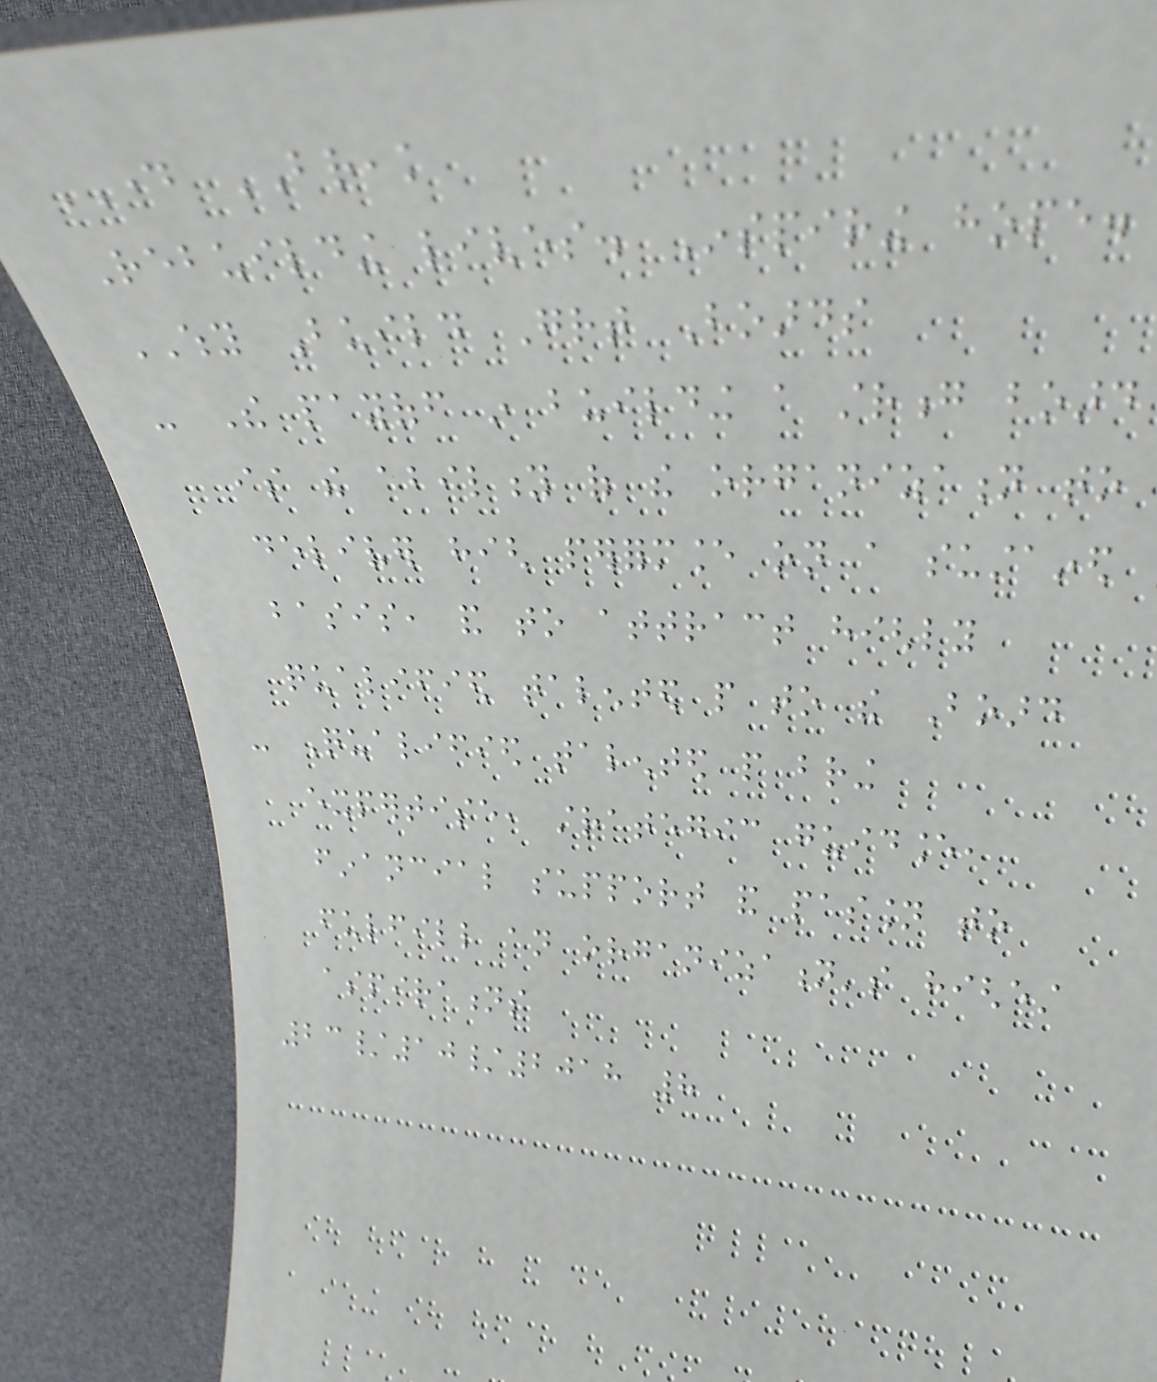DAY BREAK
Rebuilding lives. Inspiring hope.
WHY Build Great Boards
- The payoff in building a strong board
is the ability of the organization to
deliver high performance on a sustained
basis, and to attract highly
qualified talented people to the Board
- Qualified talented people bring
expertise, strategic guidance,
financial support and passion to
fulfill an organization's highest
aspirations
23/10/2018 8
